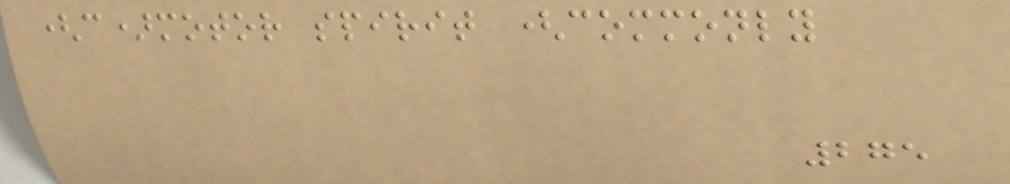(c)motor spirit (commonly
275
